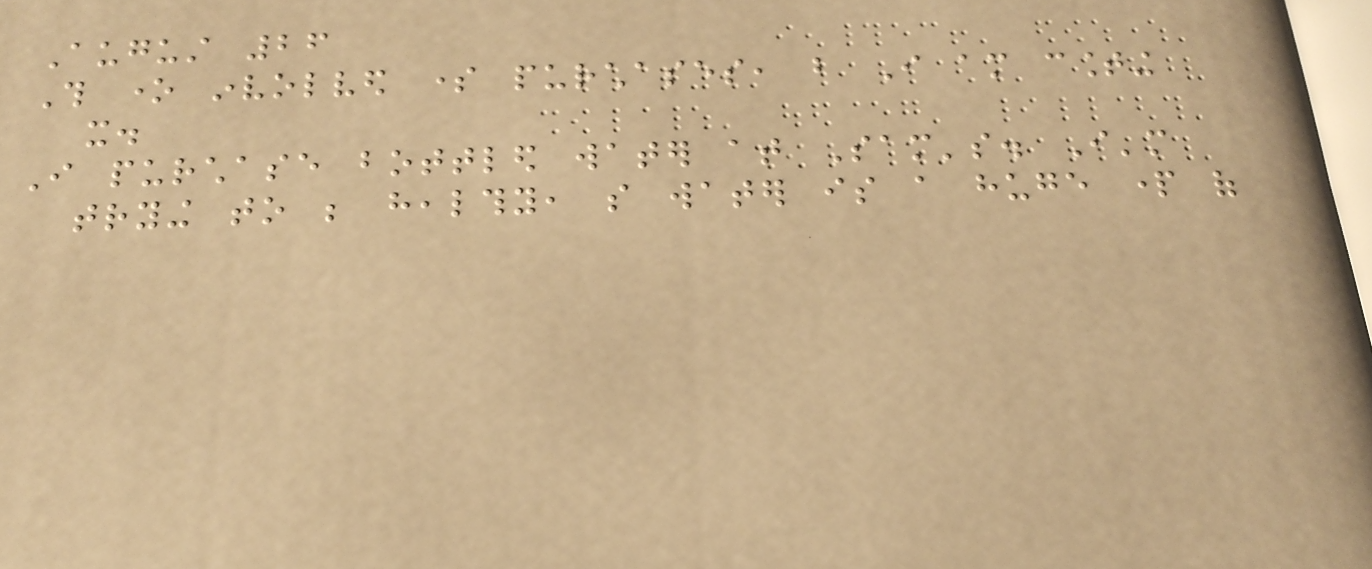August 26
This one involved some purchases, but I am counting
it.
I purchase bottled water at Sam's. I'm
trying to be healthy, so water is a huge part of
